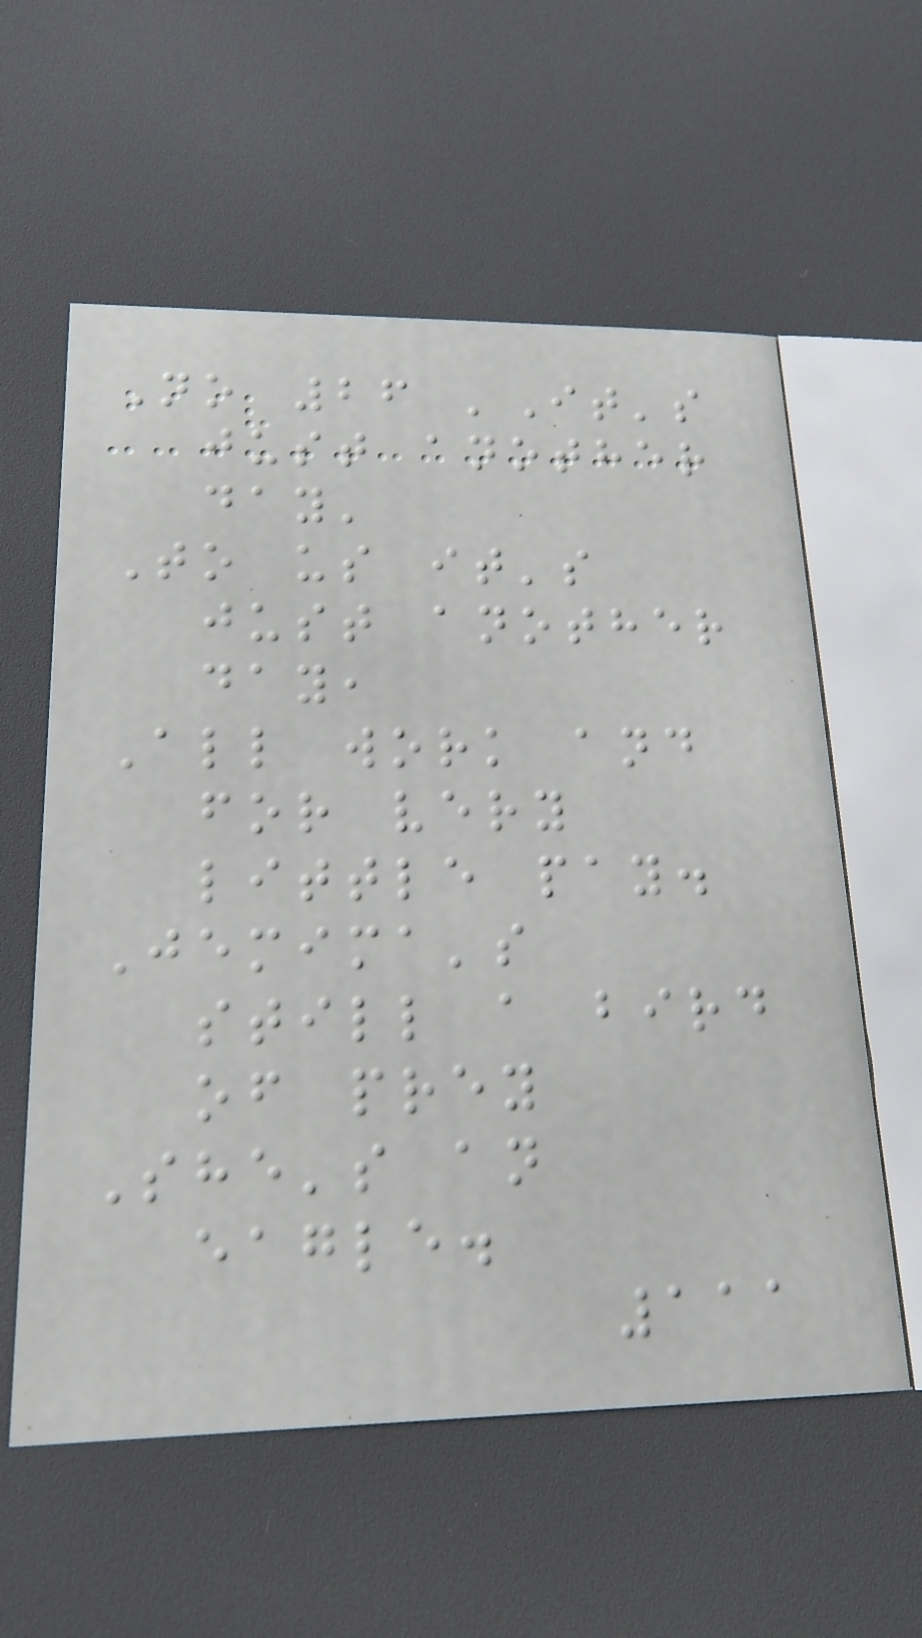No 26 'It's
just another
day'
To us it's
just another
day,
All work and
for very
little pay.
Jemima's
still a bird
of prey
She's an
eagle.
111
